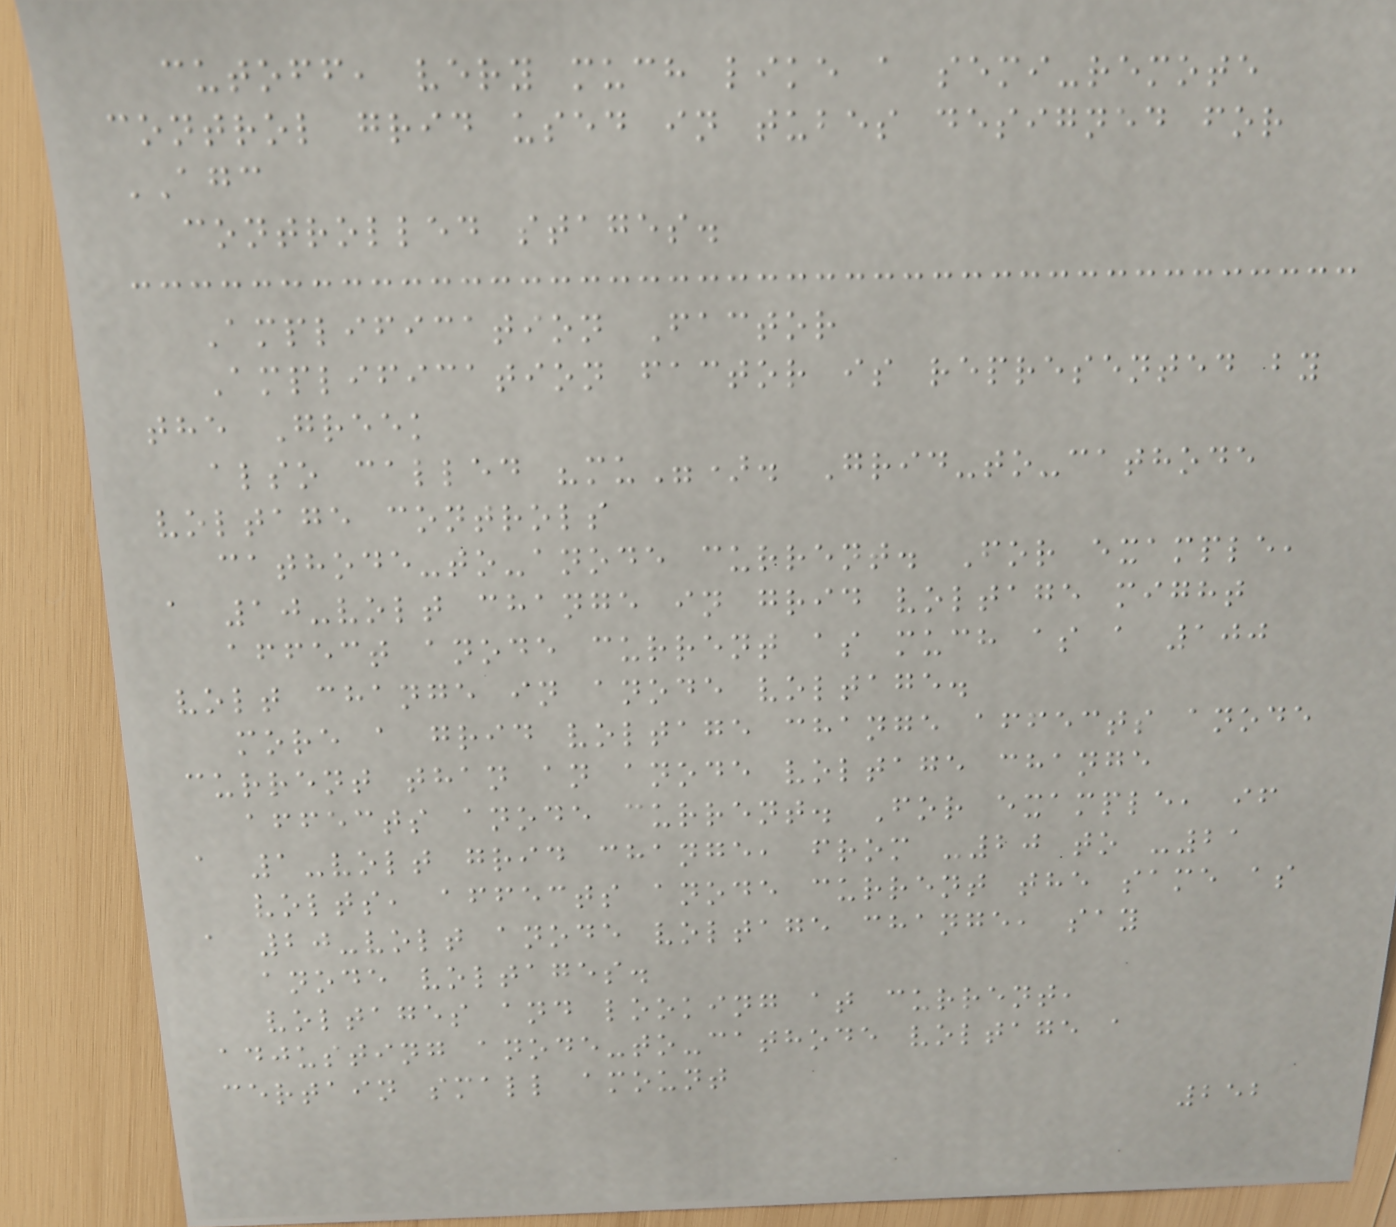cutoff, very much like a semi-remote
control grid used in tubes designed for
AGC
controlled stages.
Amplification Factor
Amplification factor is represented by
the Greek
also called "mu"). Grid-to-cathode
voltage controls
cathode-to-anode current. For example,
a 10-volt change in grid voltage might
affect anode current as much as a 100
volt change in anode voltage.
more a grid voltage change affects anode
current than an anode voltage change
affects anode current. For example, if
a 1-volt grid change, from -20 to -21
volts, affects anode current the same as
a 20-volt anode voltage change, say
anode voltages.
voltages and looking at current,
adjusting anode-to-cathode voltage a
certain small amount
252
